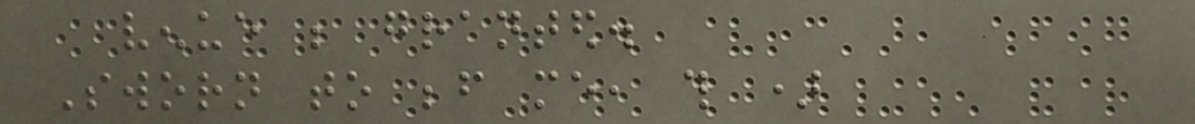venue be granted.
Sworn to before me, this )
